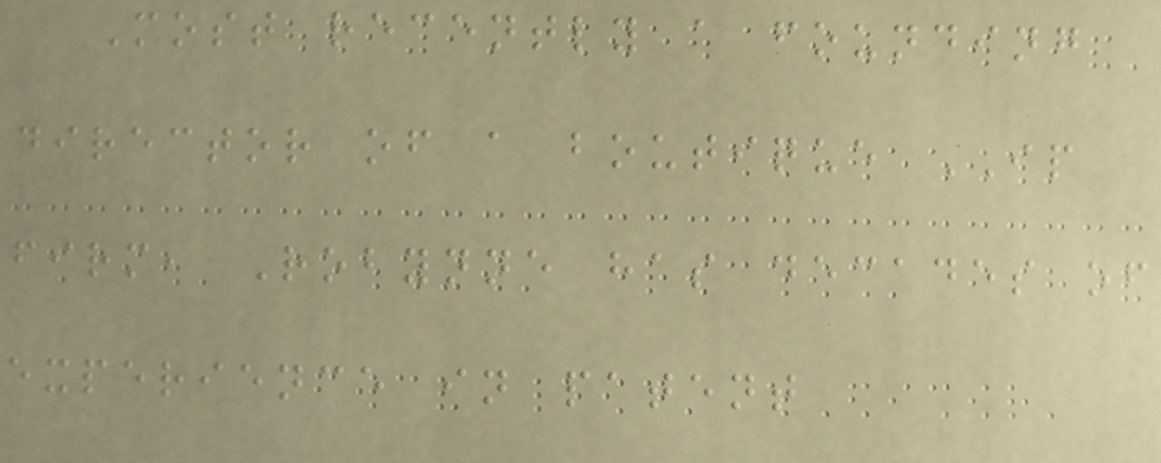Most recently a founding
director of a boutique IP
firm, Robynne has decades of
experience in patent
